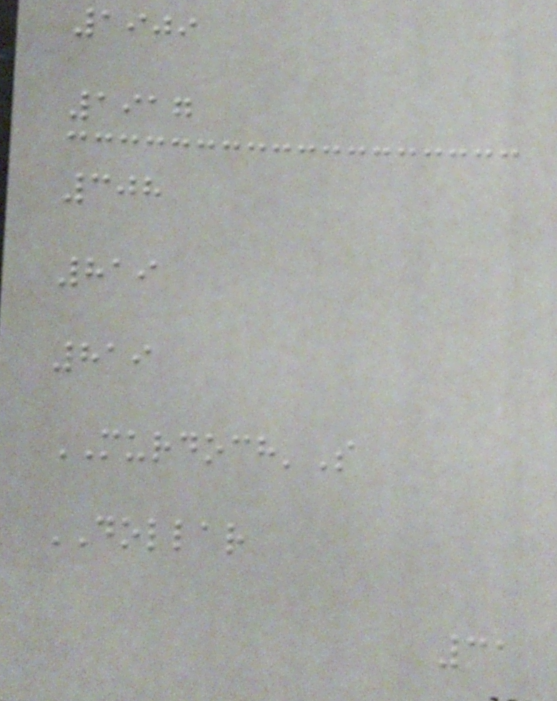1909
1917
308
819
819
MURDOCH'S
DOLLAR
31
